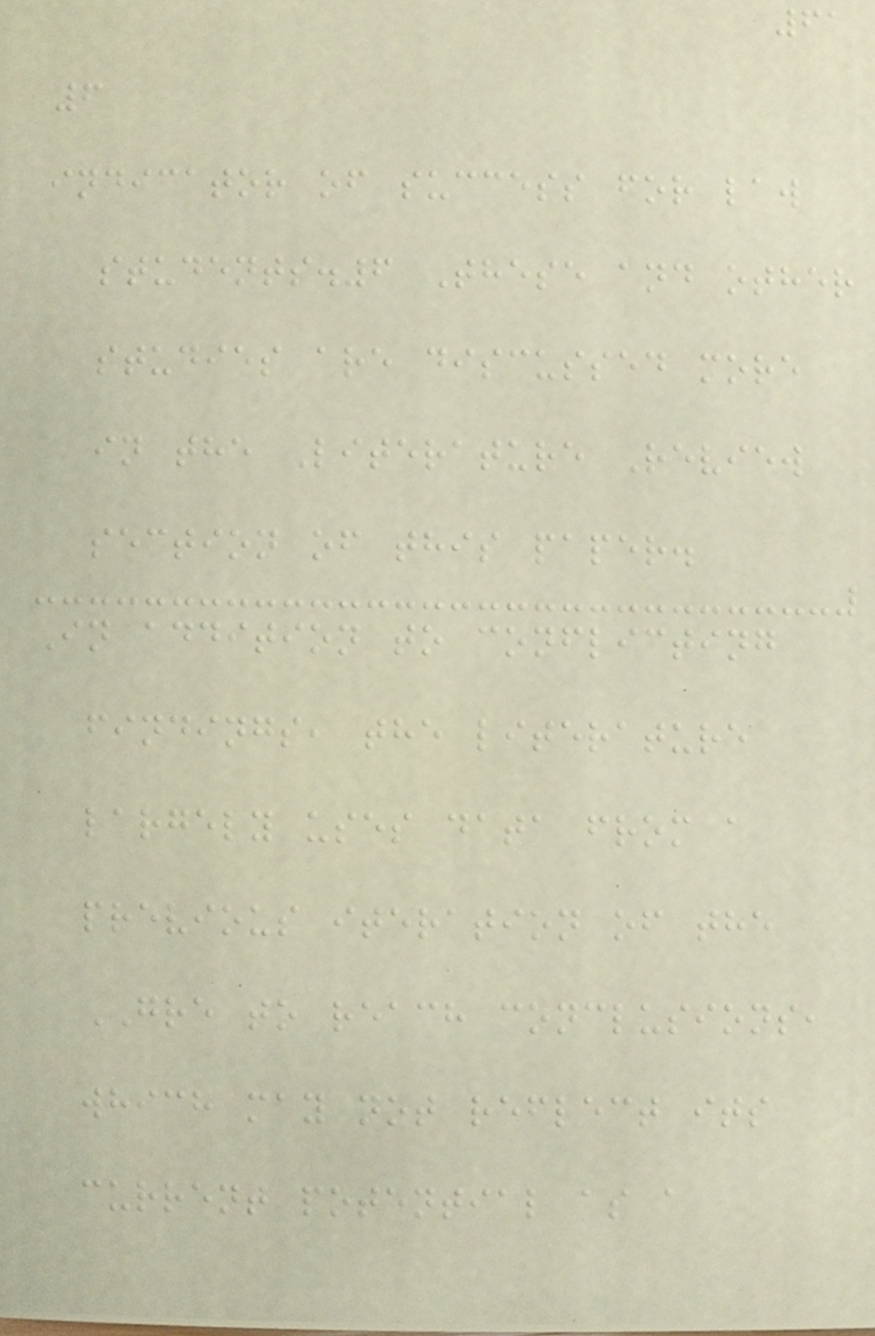61
6
indicator of success for law
students.6 These and other
studies are discussed more
in the Literature Review
section of this paper.
In addition to conflicting
findings, the literature
largely uses data from a
previous iteration of the
GRE to reach conclusions,
which may not reflect its
current potential as a
